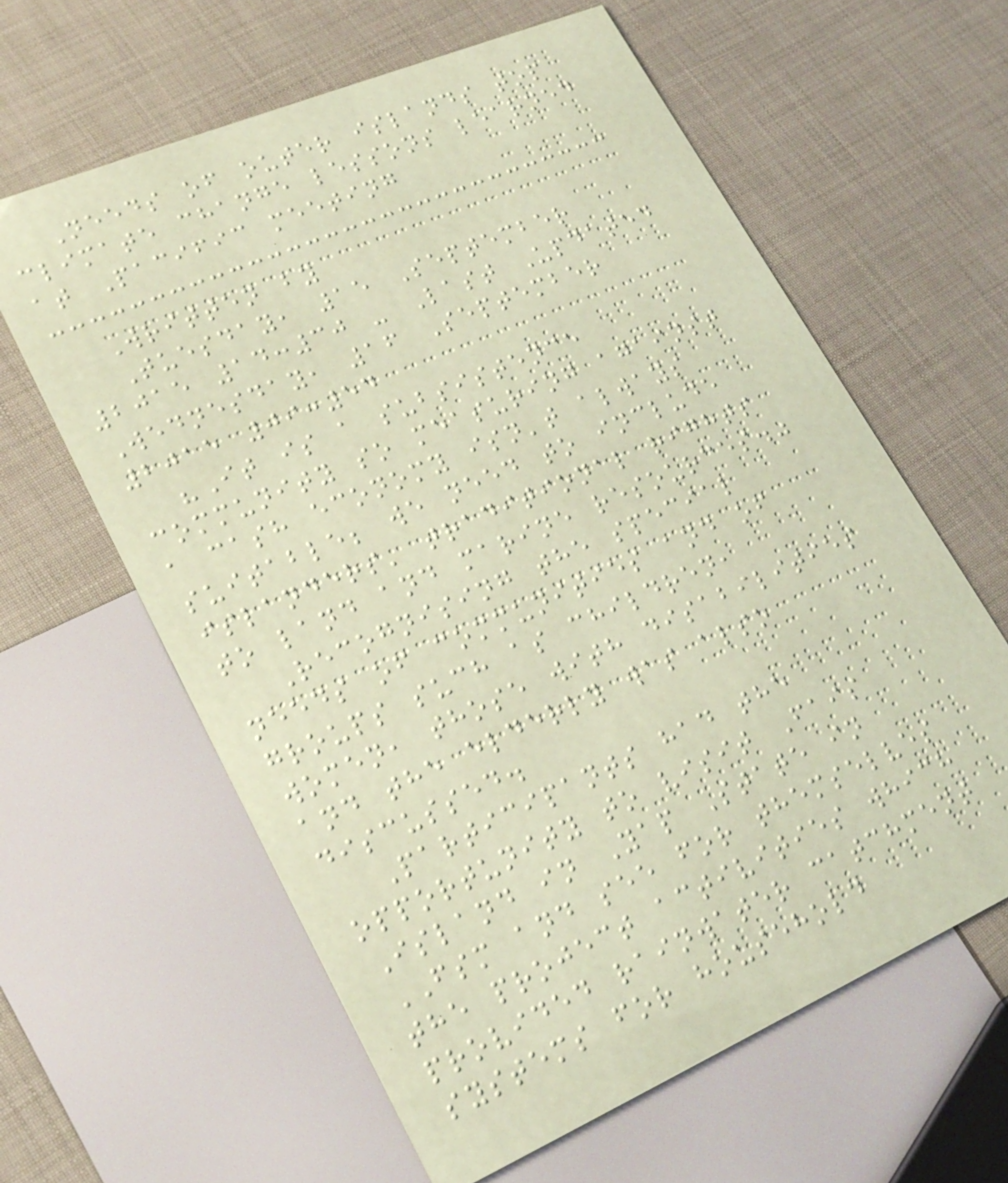Needs of outer islands top
climate change lessons learned
at Pacific meeting
Written by
Tuesday, 15 September
2015 14:30 - Last Updated
Wednesday, 16 September
2015 09:54
"It is a subsistence
community so measuring against
a cash economy isn't always
suitable; we need to include
islanders' traditional rights
to land and marine resources."
Recognising the special
needs of communities and of
groups such as children,
women, those with disabilities
and the elderly was also
discussed.
Participants had the
opportunity to visit Fais
Island in Yap State in
FSM and see for themselves
the project activities which
provided rainwater catchment
systems for household
